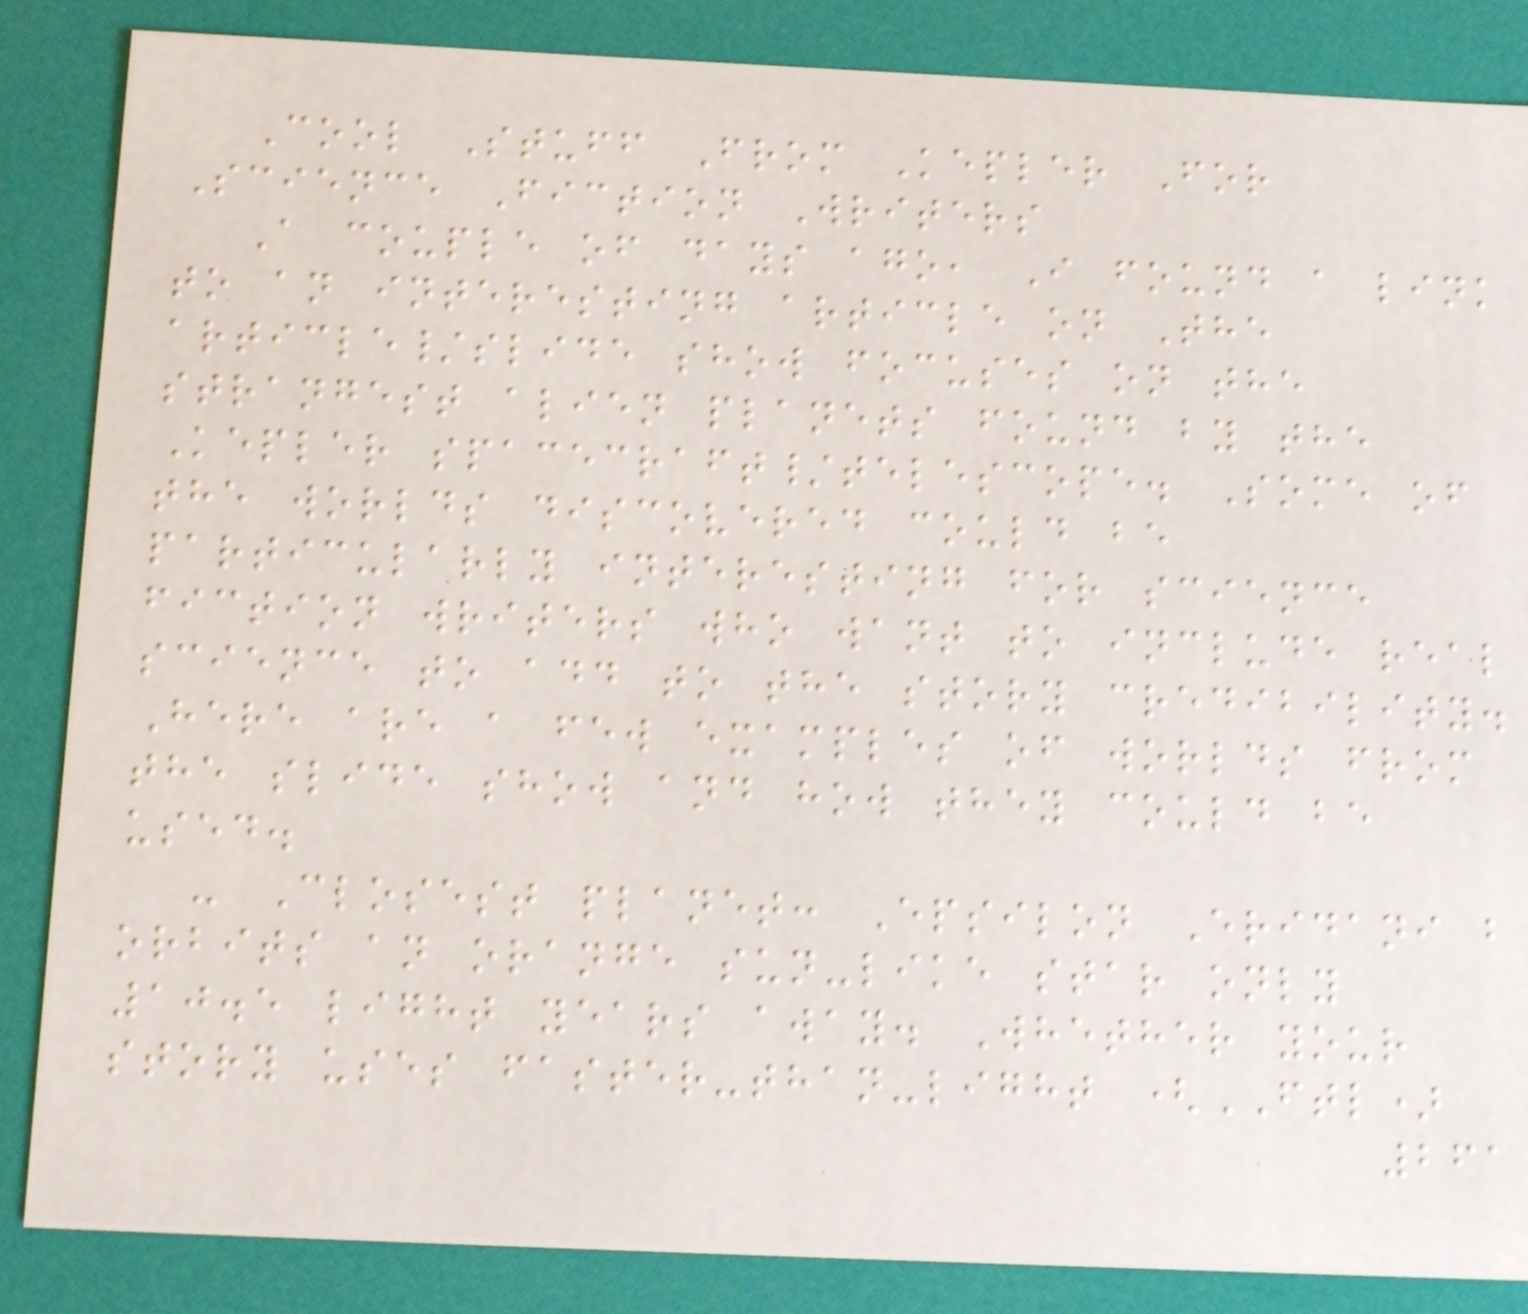Cool Stuff From Kepler For
Science Fiction Writers
A couple of days ago, I found a link
to an interesting article on The
article/slide show focuses on the
strangest alien planets found by the
Kepler spacecraft/telescope. Some of
the worlds discovered could be
particularly interesting for science
fiction writers who want to include real
science to add to the story credibility.
Here are a few examples of worlds from
the slide show and how they could be
used.
- Closest planet: Epsilon Eridani b
orbits an orange sun-like star only
10.5 light years away. Whether your
story uses faster-than-light (FTL)
261
